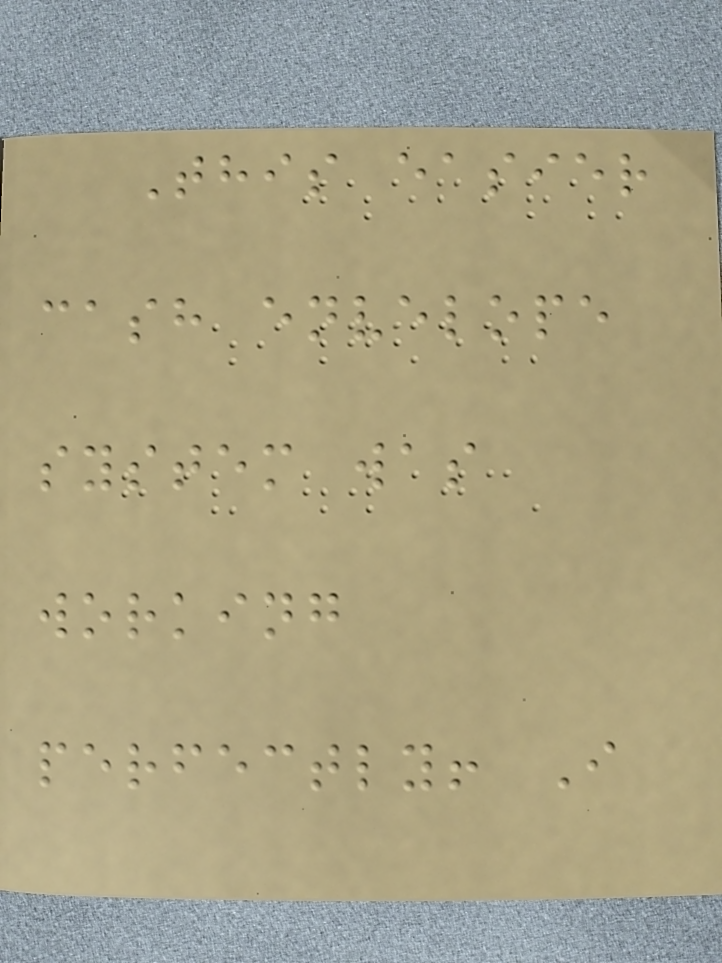This easier
cash envelope
system was
working
perfectly! I
